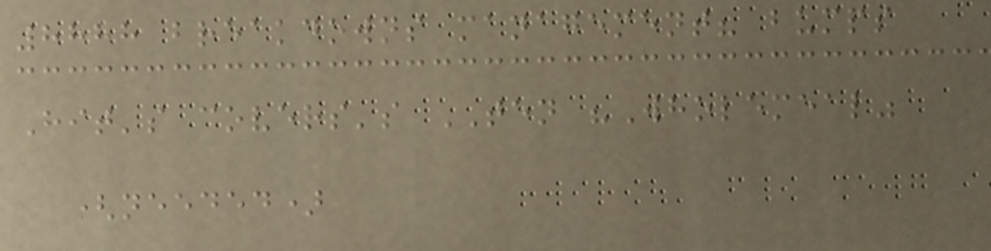8888 breakdowns management? bumps
Hit's covers's TEN "Wholemeal"
(needed)
